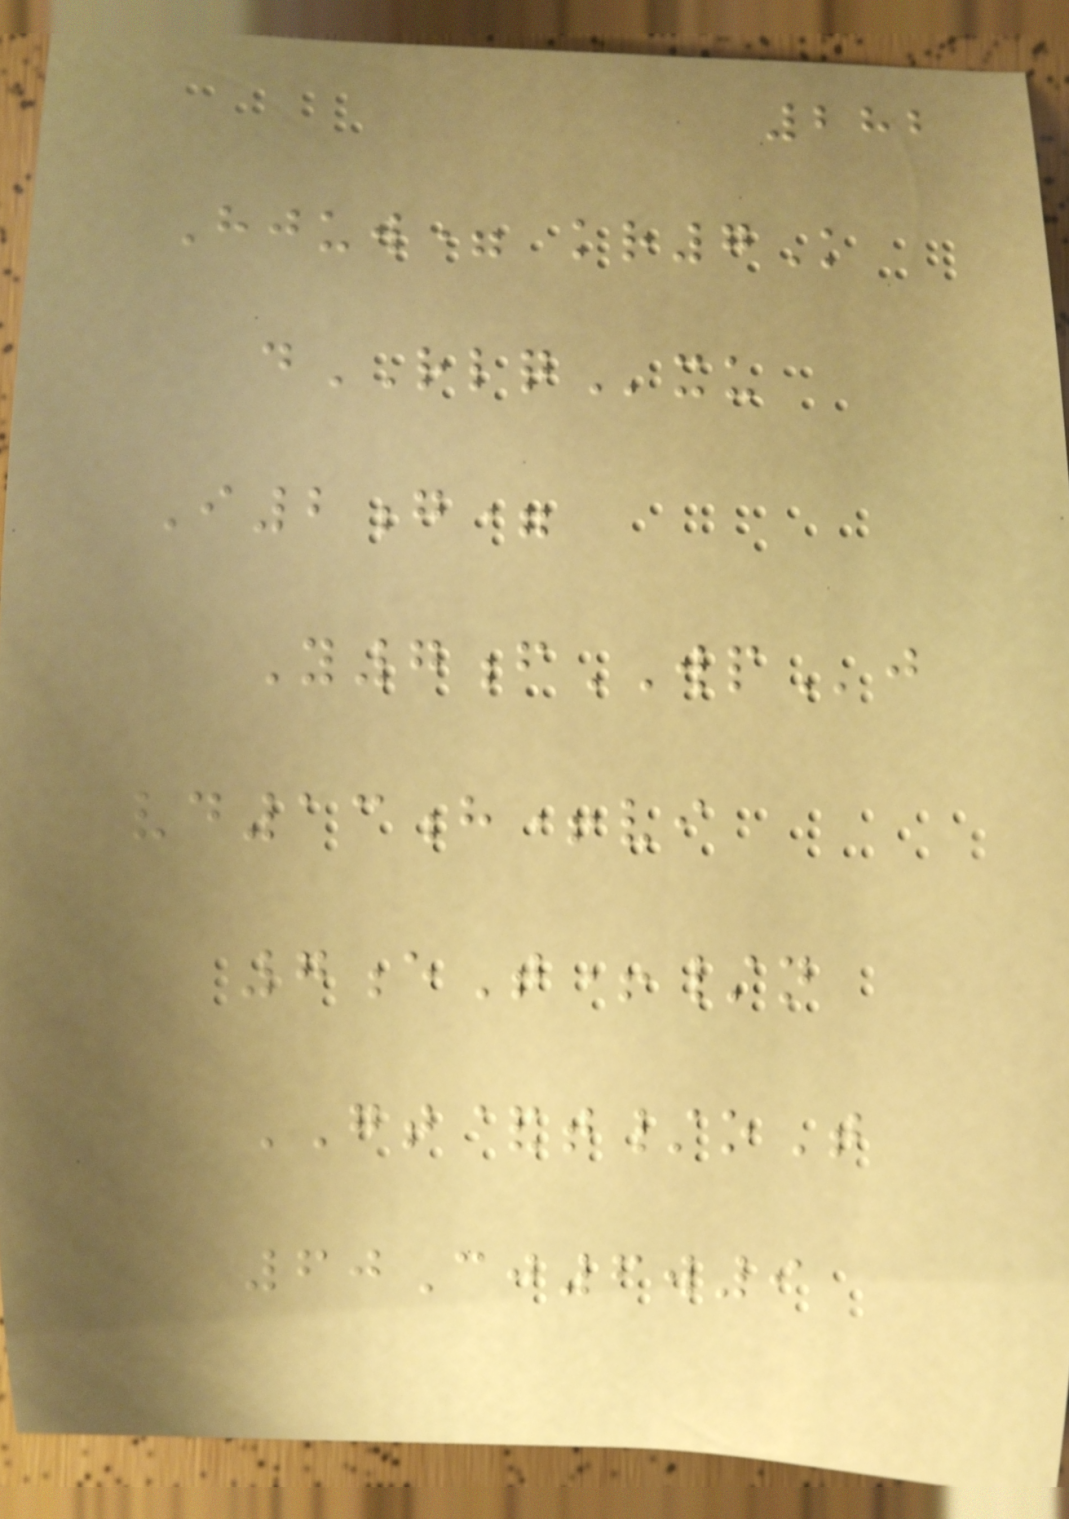282
Hjuw= kr7K
dRLQxu
I2g=
Y7fWPj
vd13h+vi
7eT+/n
GT&t/oT
60Cj6w9
